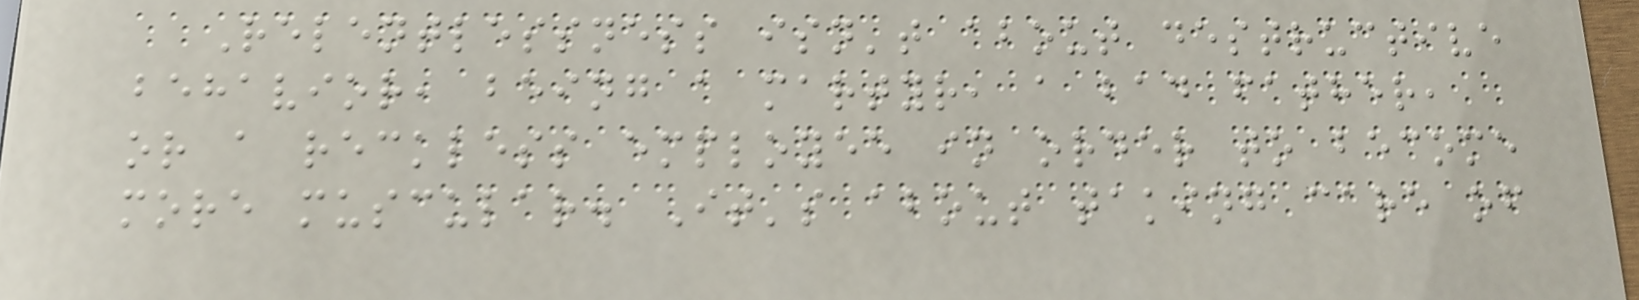Relentlessness isn't about destructive
behavior, being a martyr, a bad father,
or a reckless employee in order to become
more muscular. It's about taking care of
